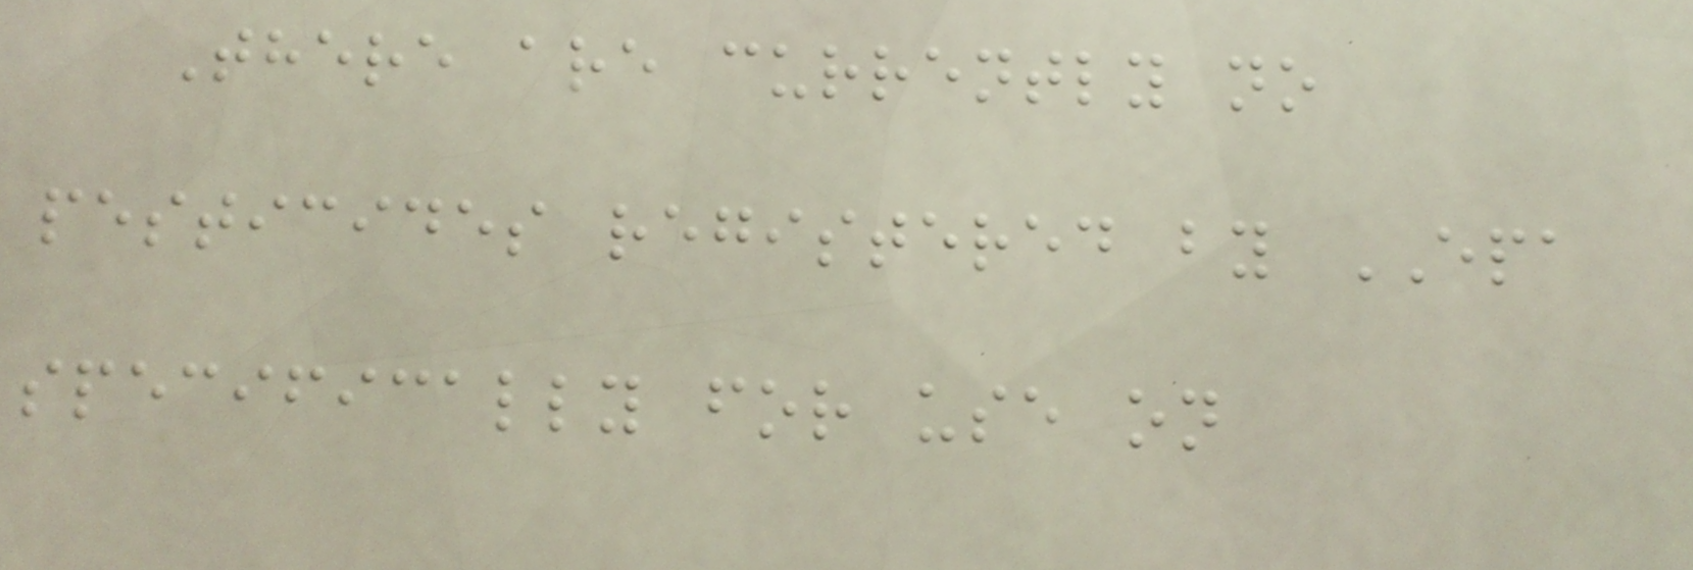There are currently no
pesticides registered by EPA
specifically for use on
